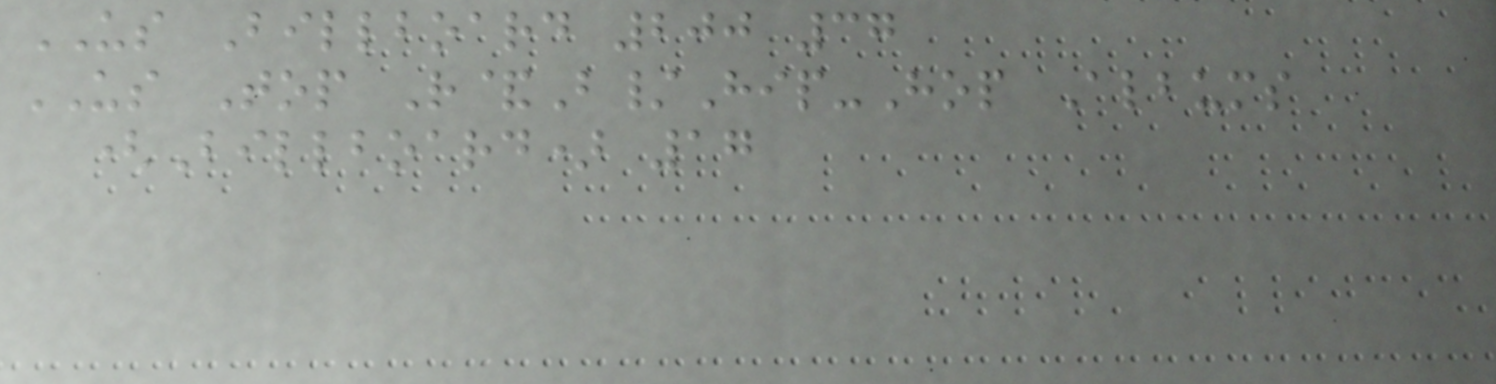US Billboard 200 37
US Top R&B/Hip-Hop Albums
(Billboard) 17
